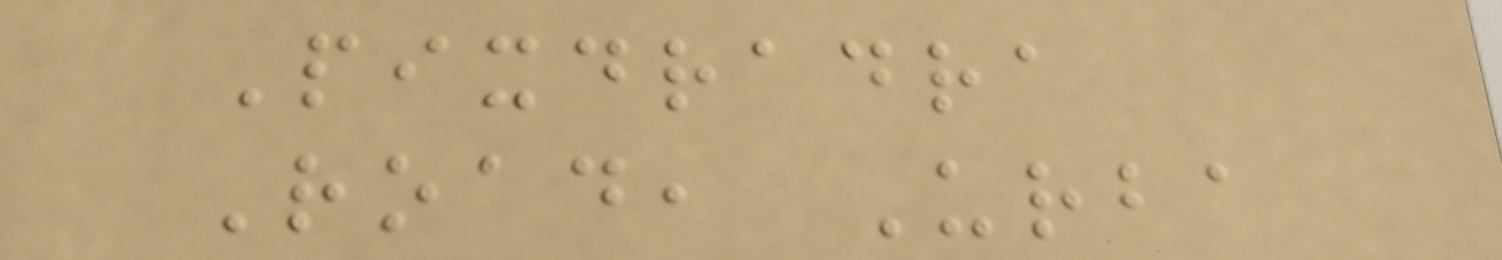Pixdradra
Road, Urba
